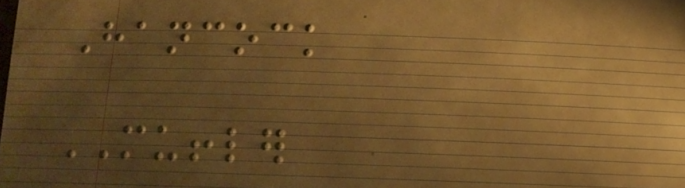Hancock
MUFFLER
